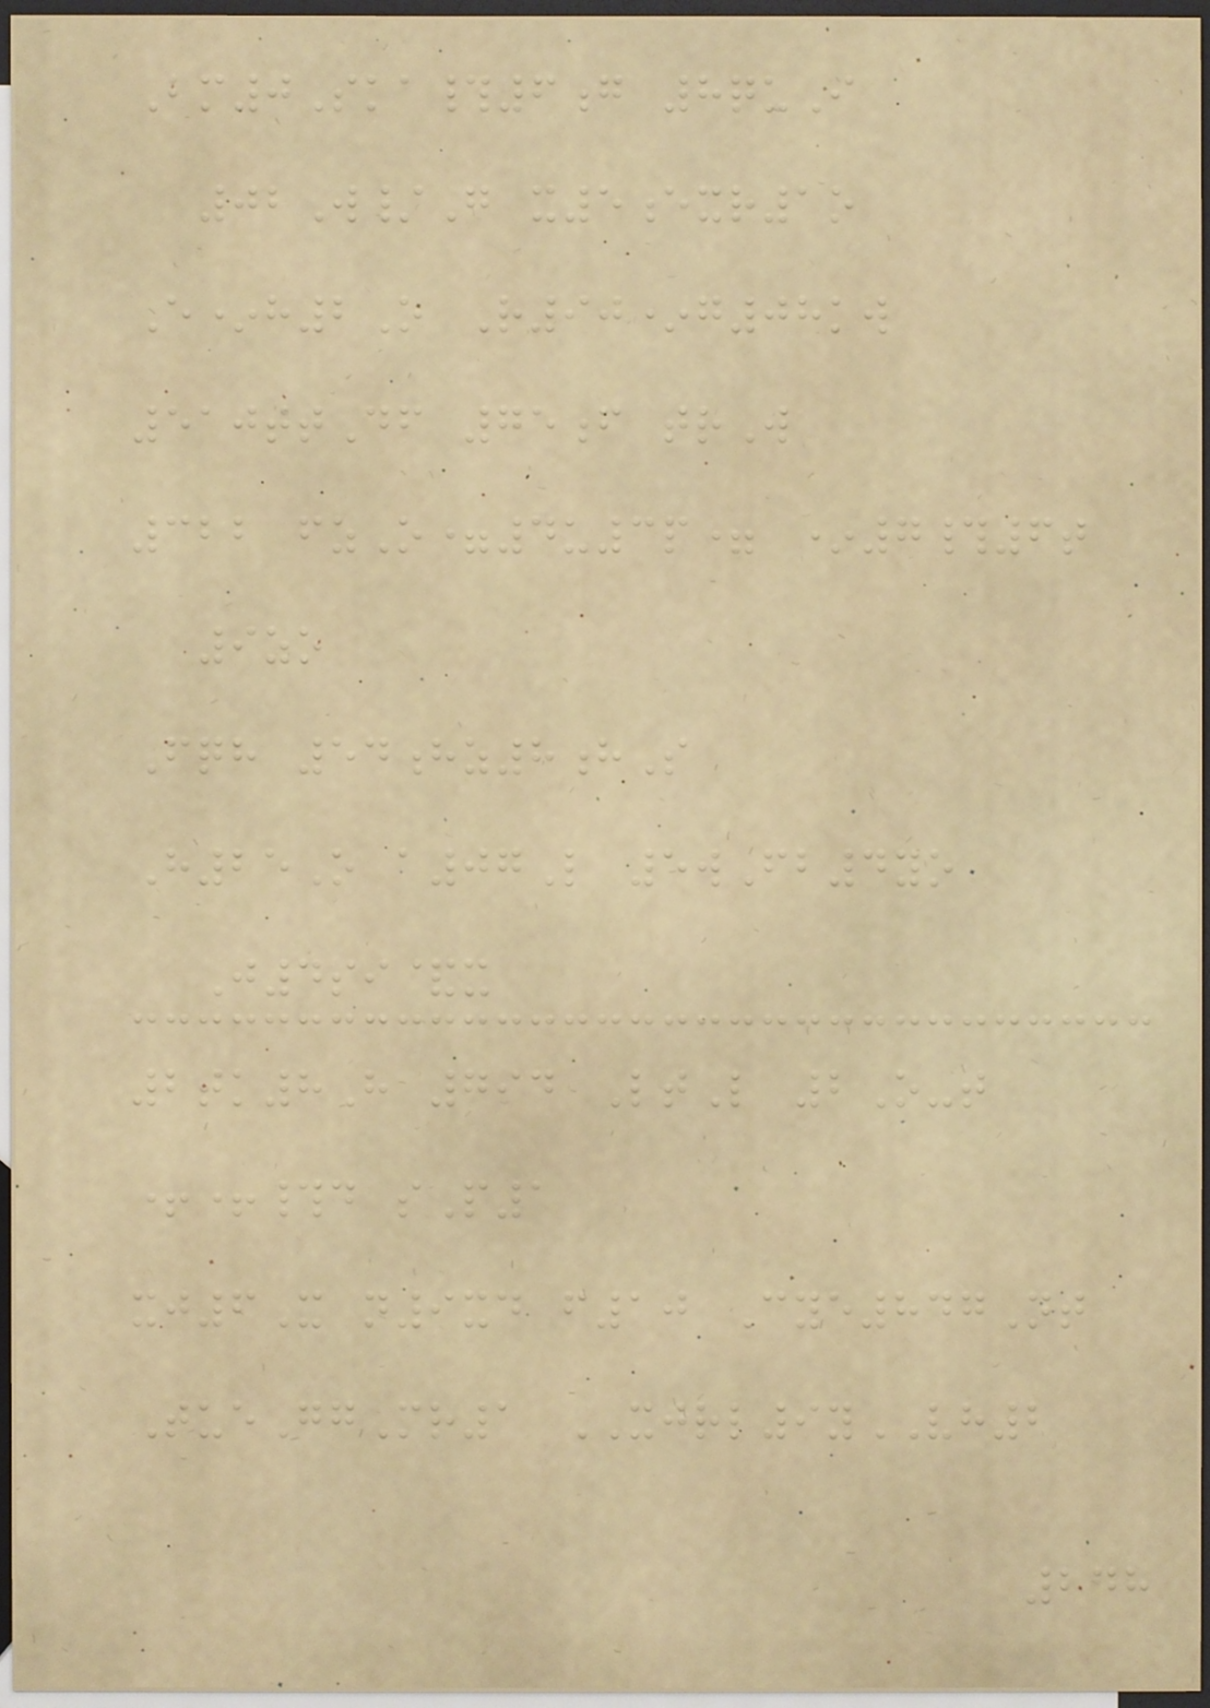Bm0Ska#6g 8quI
02W/G x5exr1o
E*h2O R90*g08kw
510ttDf 75f trW
322 fzO=4u3p= *7#6t
9zo
Fqh 54hz8hS
H25O a07L 5wFb4yo
J4si&x
2tk8H 794 LtL 2O-t
++#d sP1
xj6X n9xd f10 Cye847Nt
TueGgMr1 XJRL9yVH2
248
